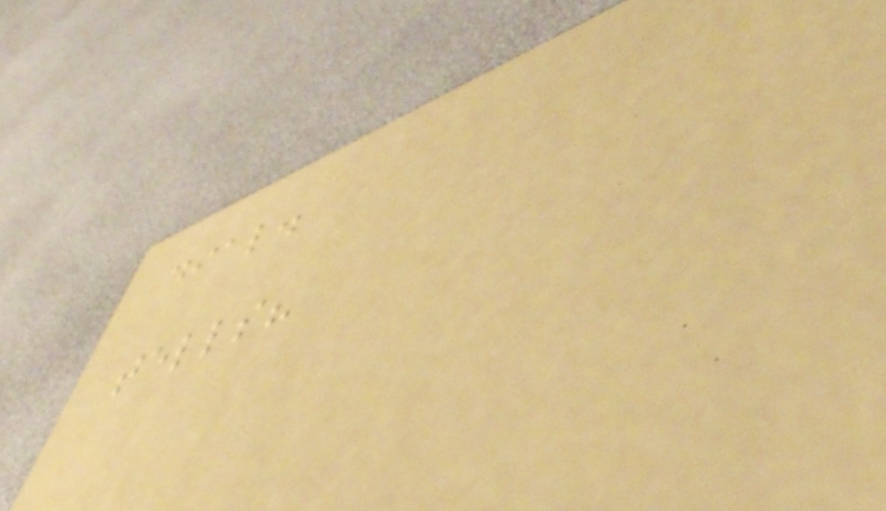dial.
tells?
